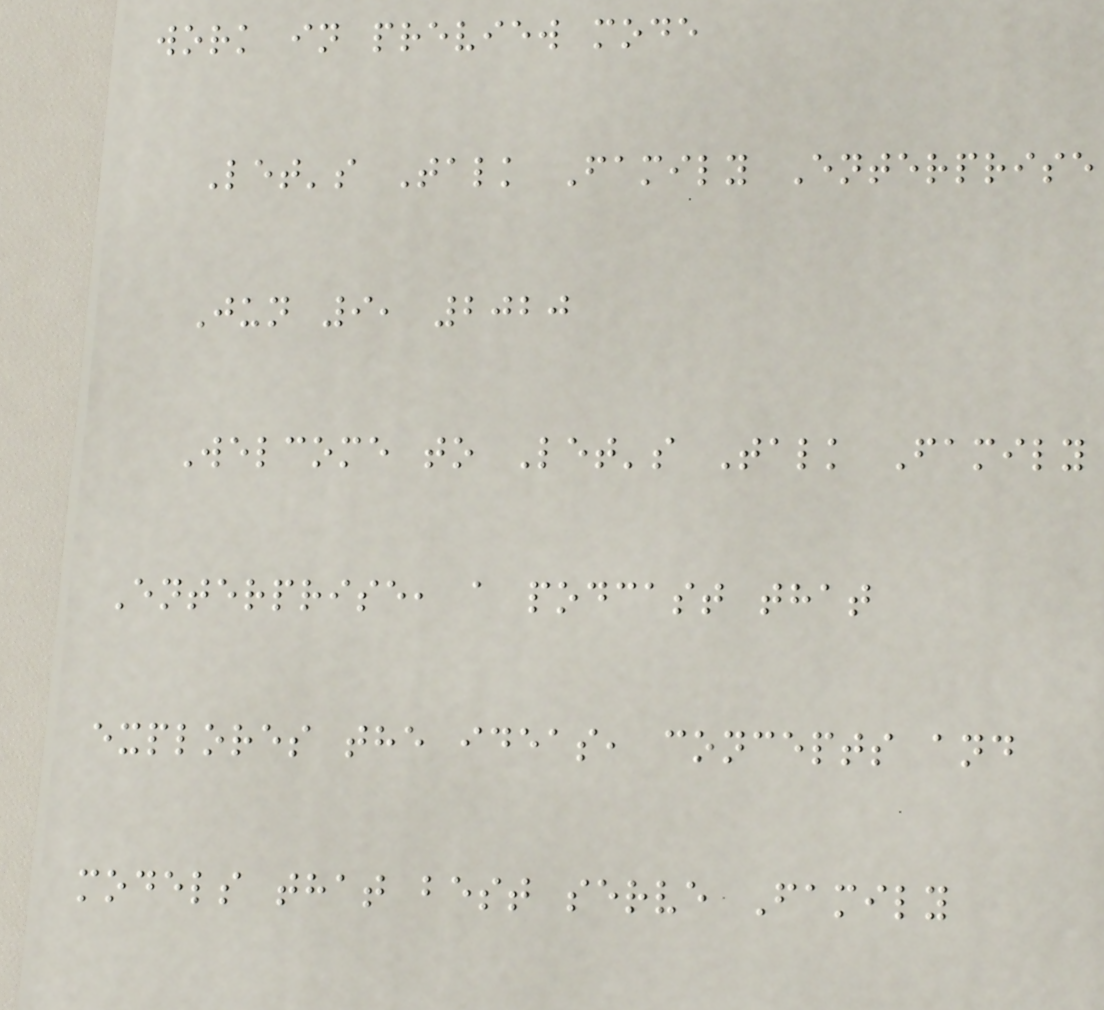work in preview mode
Let's Talk Family Enterprise
Jun 9, 2020
Welcome to Let's Talk Family
Enterprise, a podcast that
explores the ideas, concepts and
models that best serve Family
